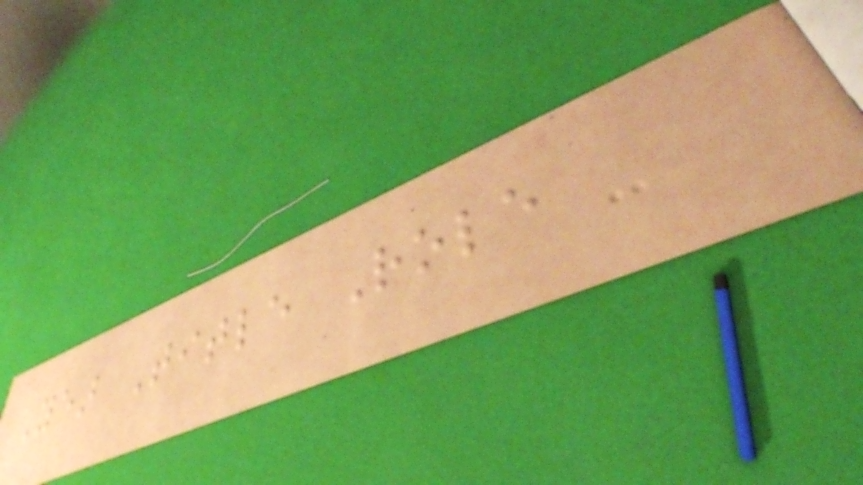Year Title Role
